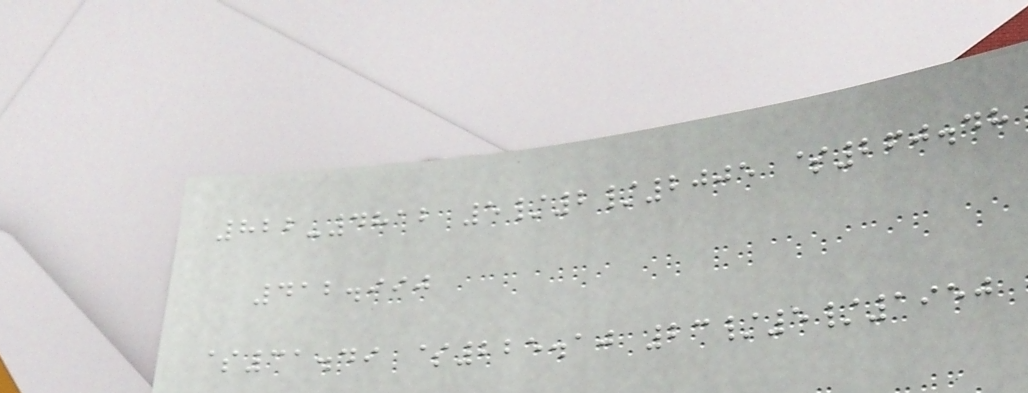822-4812 5/2/2005 $260.48
412.990
$31.49 $225.10 23/5/1950
